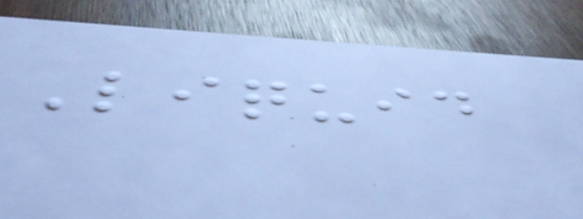Liquid
